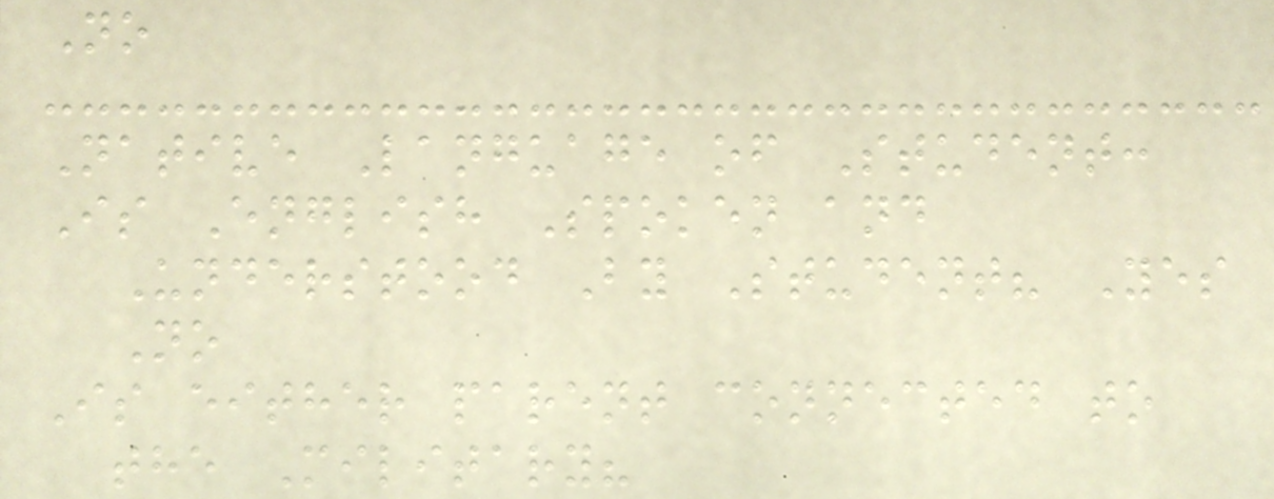No
Native Language of Student:
Is English Spoken and
Understood By Student? Yes
No
Is either parent connected to
the Military?
